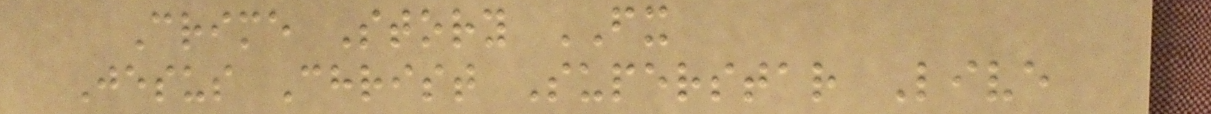Crime Story FX
Jesus Christ Superstar Live
